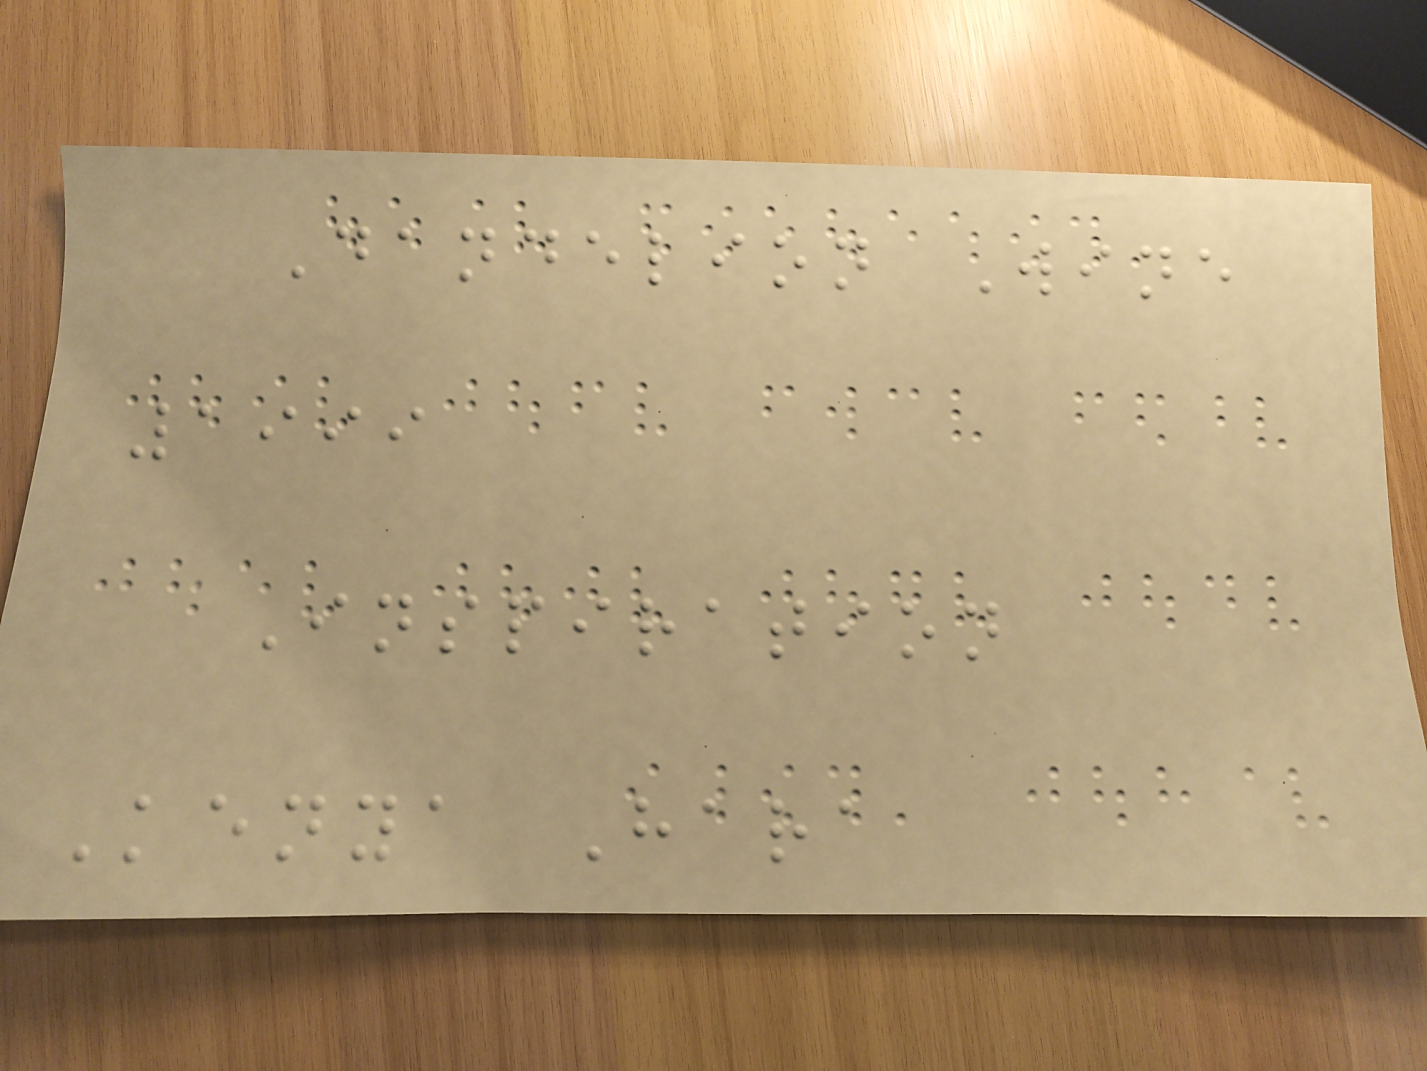Dandelion Wine
1999
Inspiration
Kenya Hara
